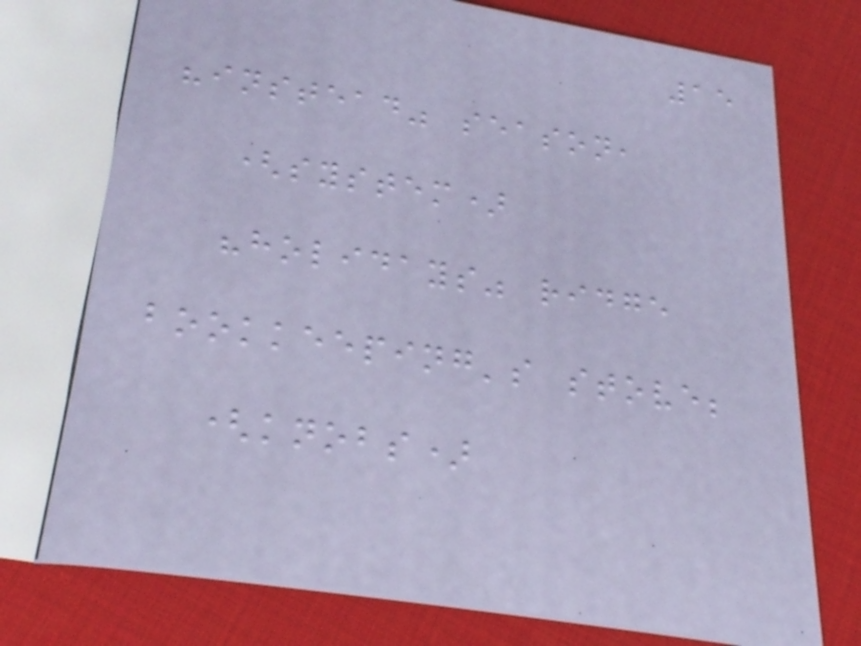15
"instead" season,
(system)
"holidays" ridge
bookkeeping's stove;
(knobs)
